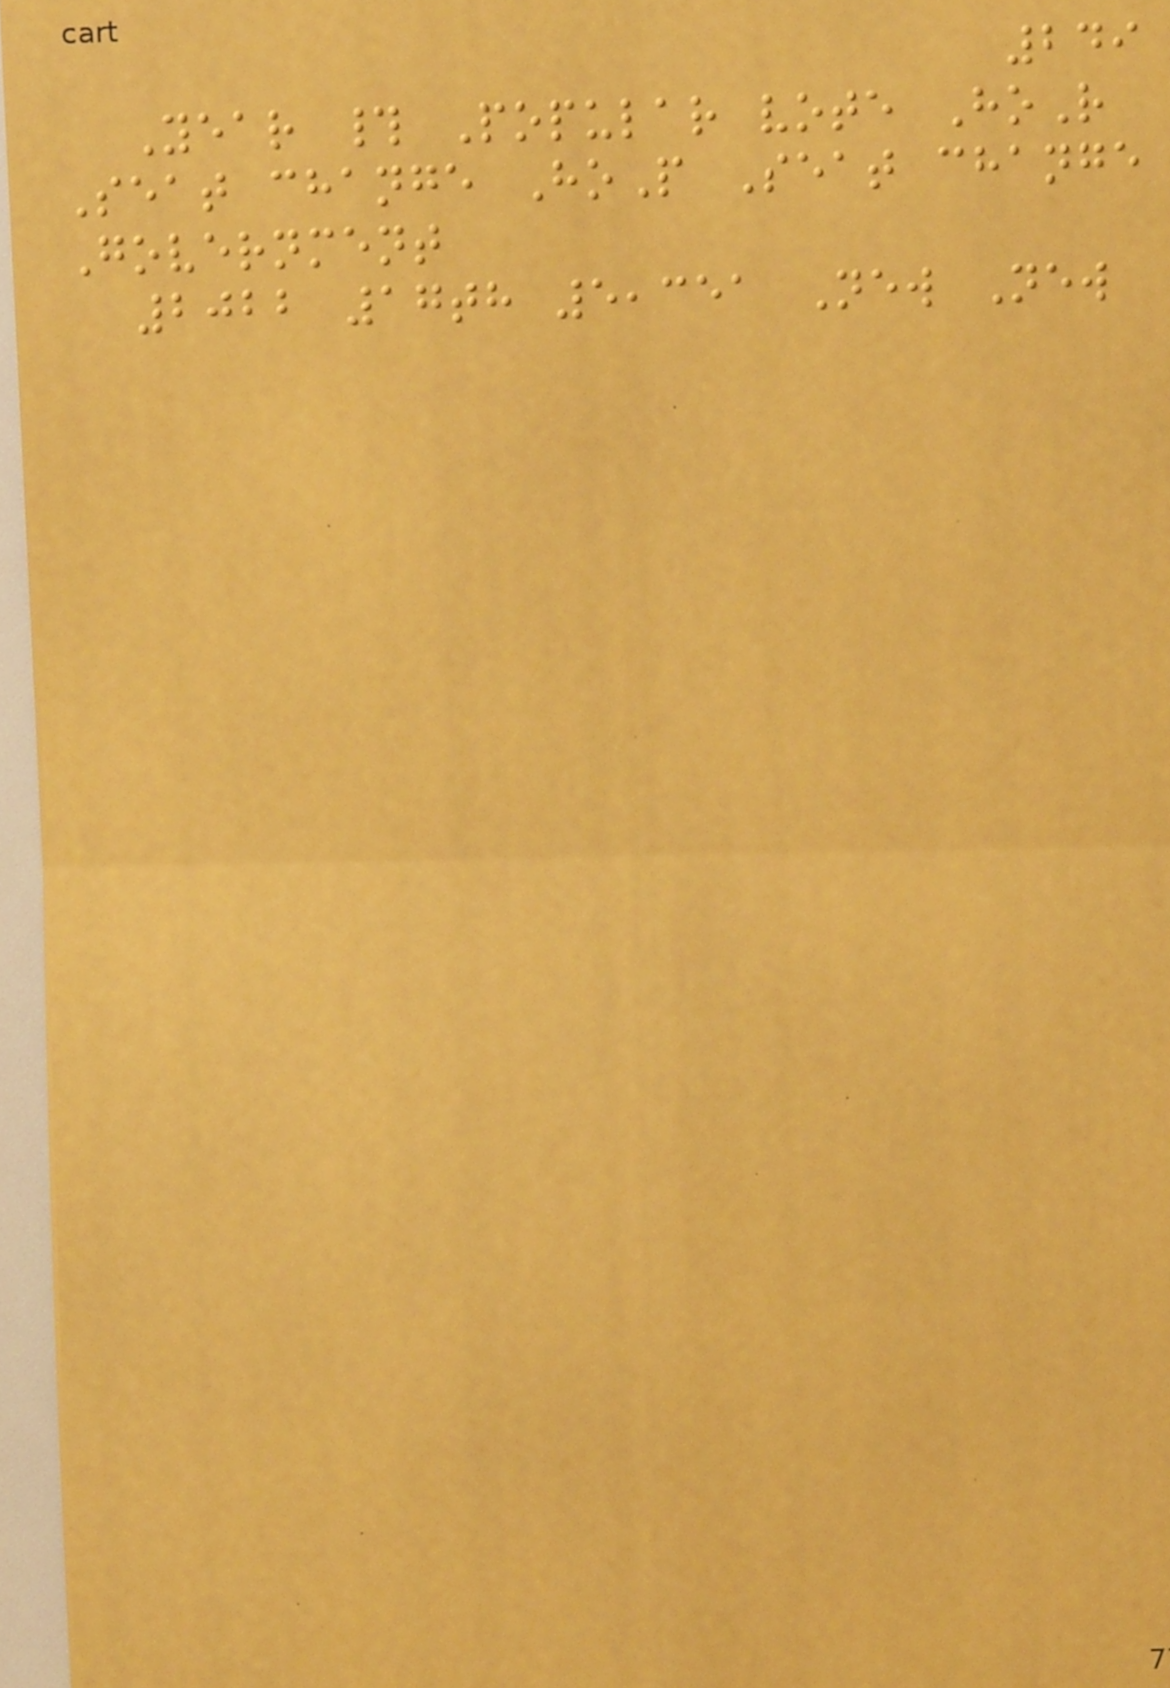249
Year # Popular vote HoR
Seat change HoP Seat change
Government
2022 17th 5,351 New New
